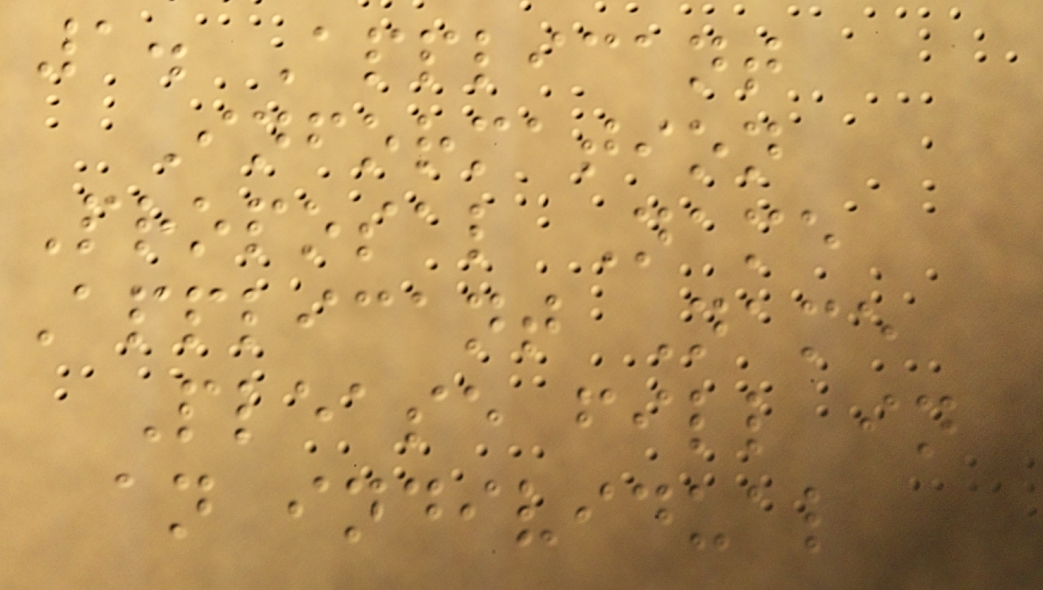1. Applicant
Information
Proposal Name
Applicant Name
Please fill in
an individual
